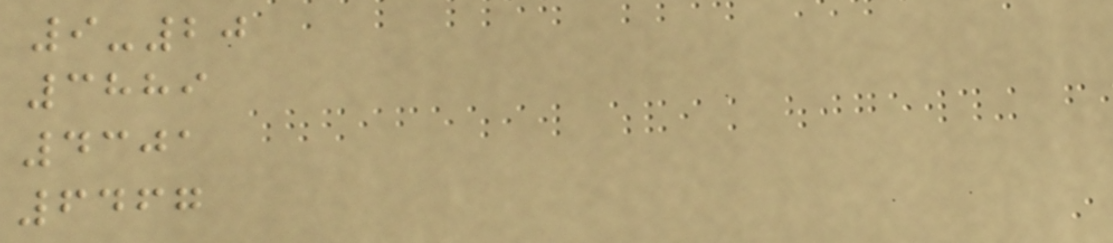9-20
3889
4301
6467
